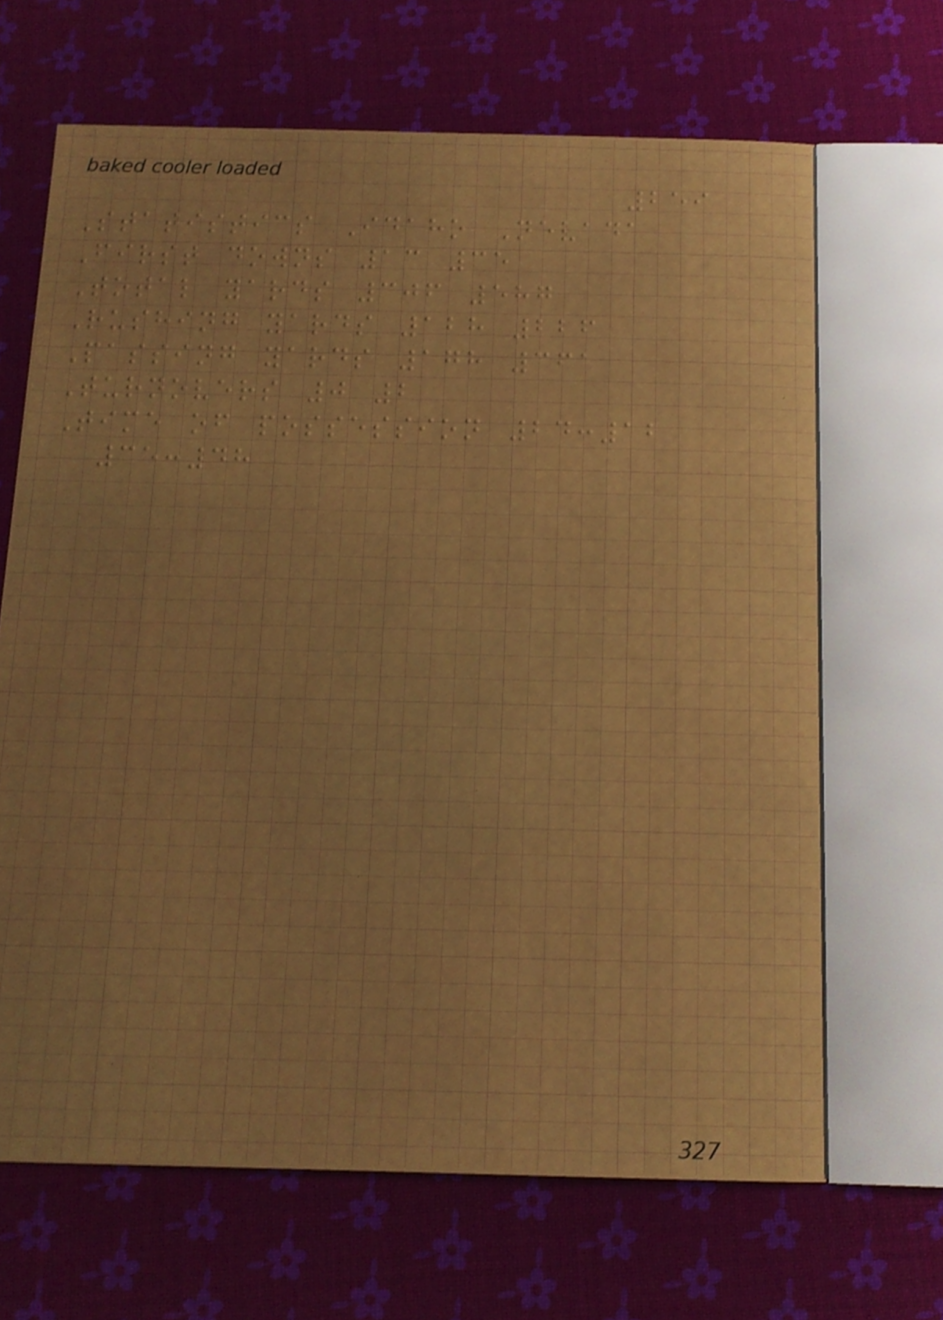259
Statistics Idaho Nevada
First downs 13 35
Total yards 306 587
Rushing yards 128 226
Passing yards 178 361
Turnovers 0 2
Time of possession 24:12
35:48
